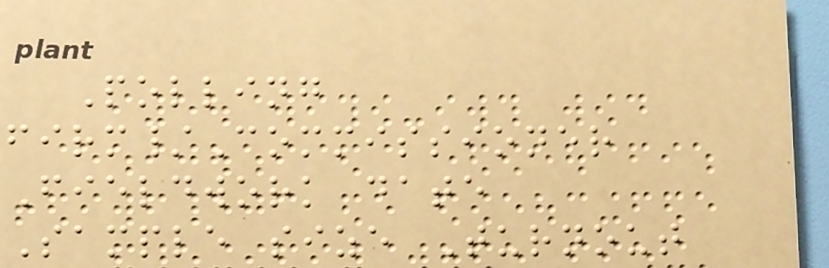Polling
firm/Commissioner
Fieldwork date
Sample size Turnout
